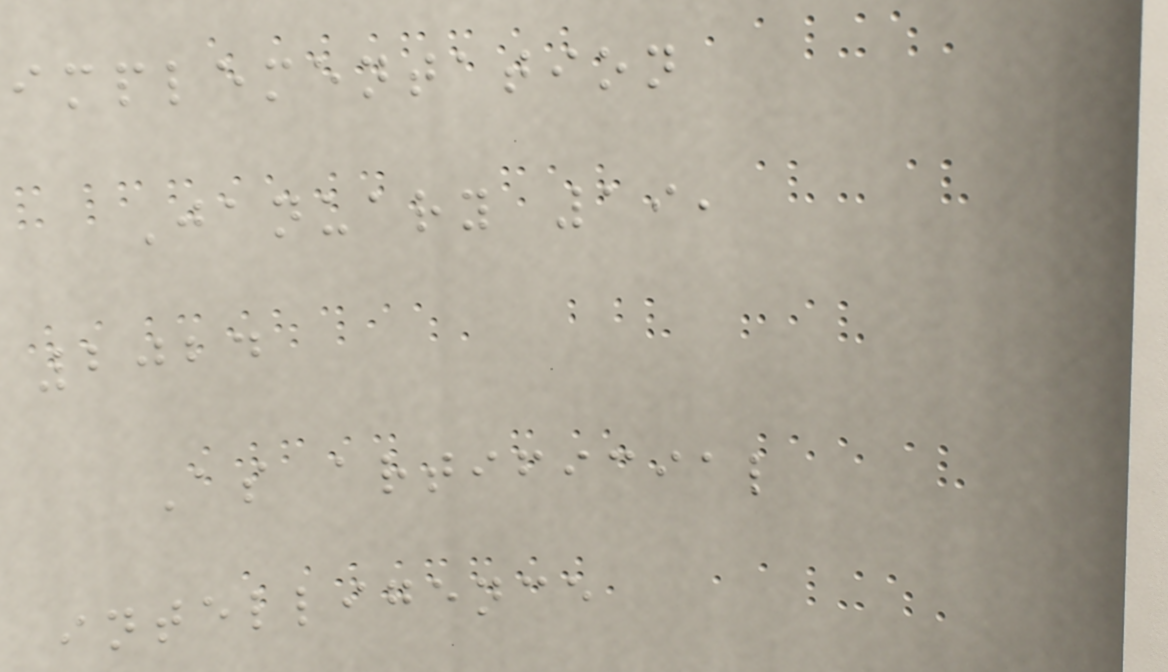implementation
January 19,
2024
As artificial
intelligence
